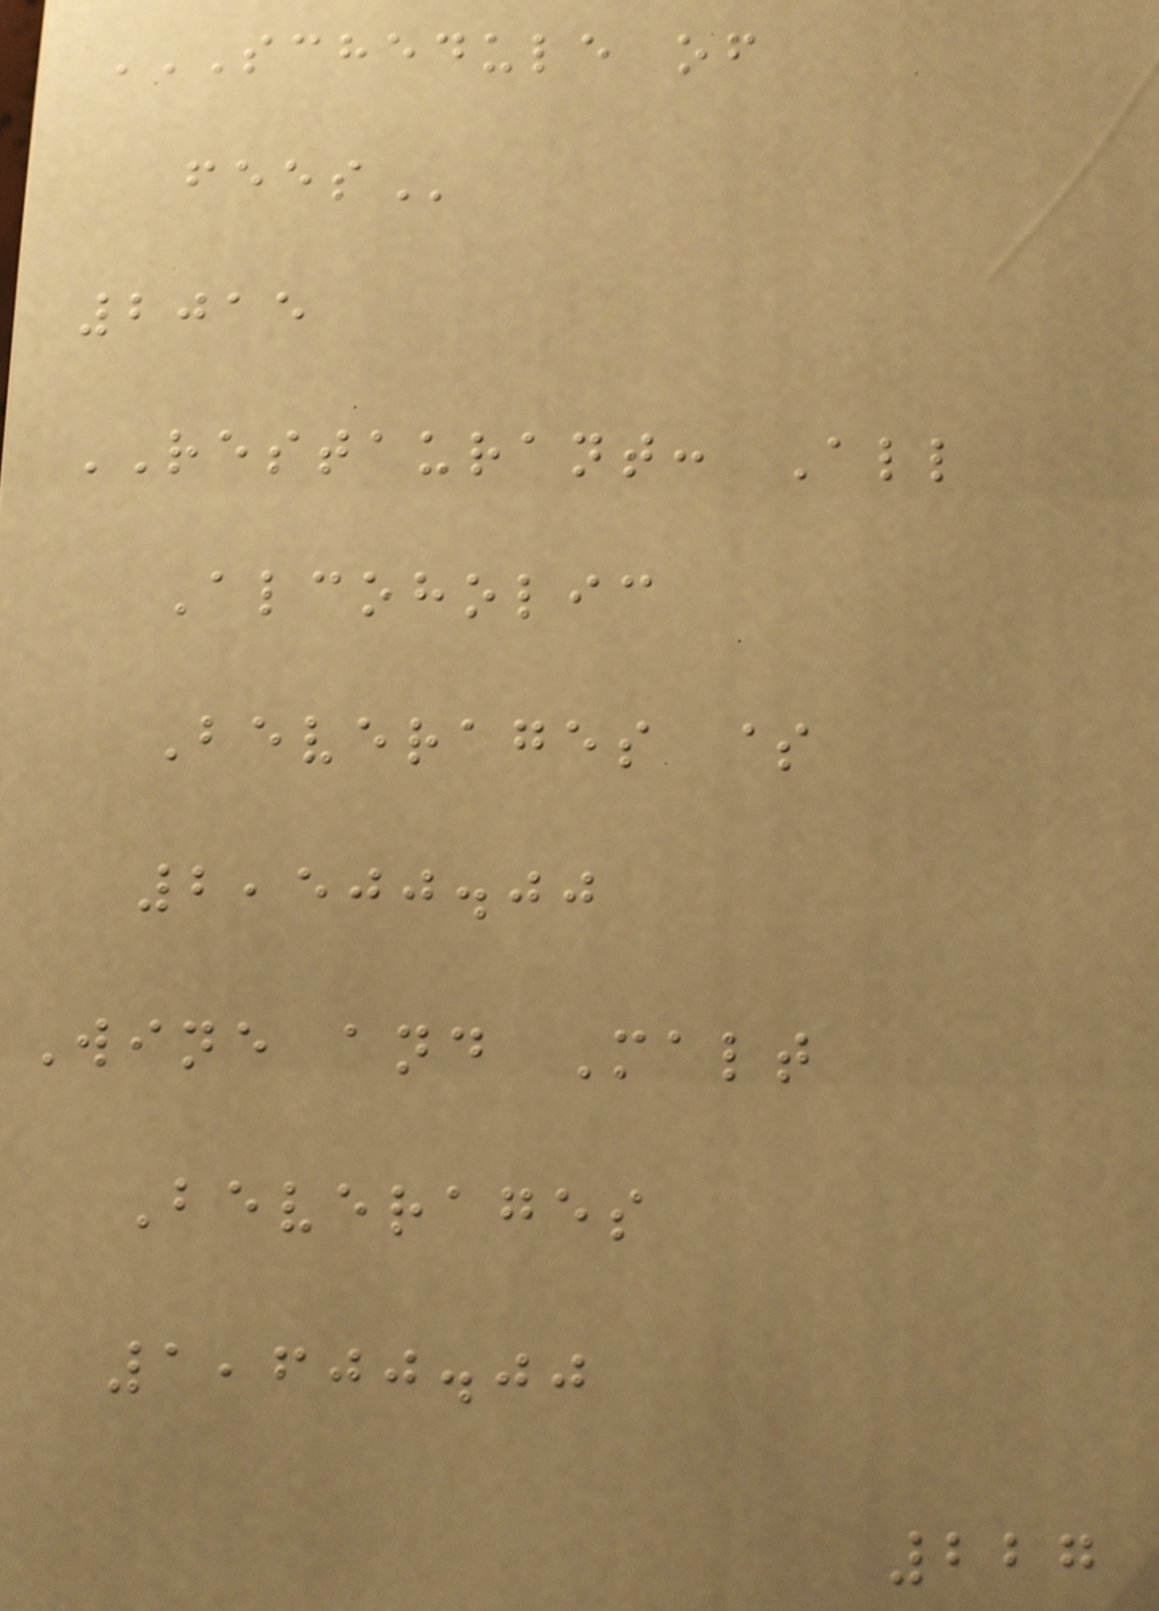SCHEDULE OF
FEES
2015
RESTAURANT: All
Alcoholic
Beverages $
2,500.00
Wine and Malt
Beverages
1,600.00
227
